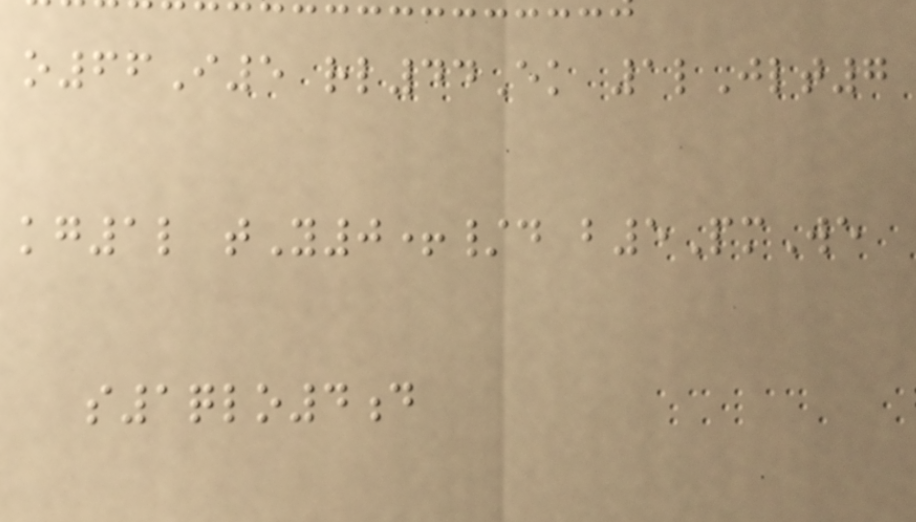o66I5 rl44Ek 1lJlt7
kg1l tY0+/d b5PmWe
s1qlo4d
